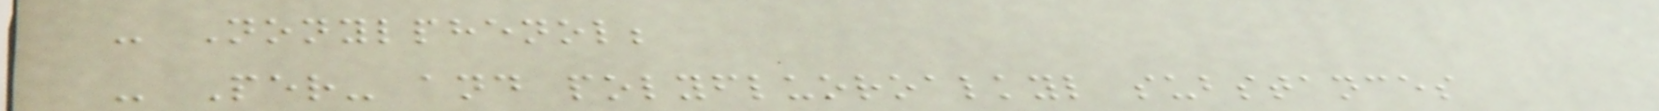- Nonylphenol;
- Per- and polyfluoroalkyl substances
